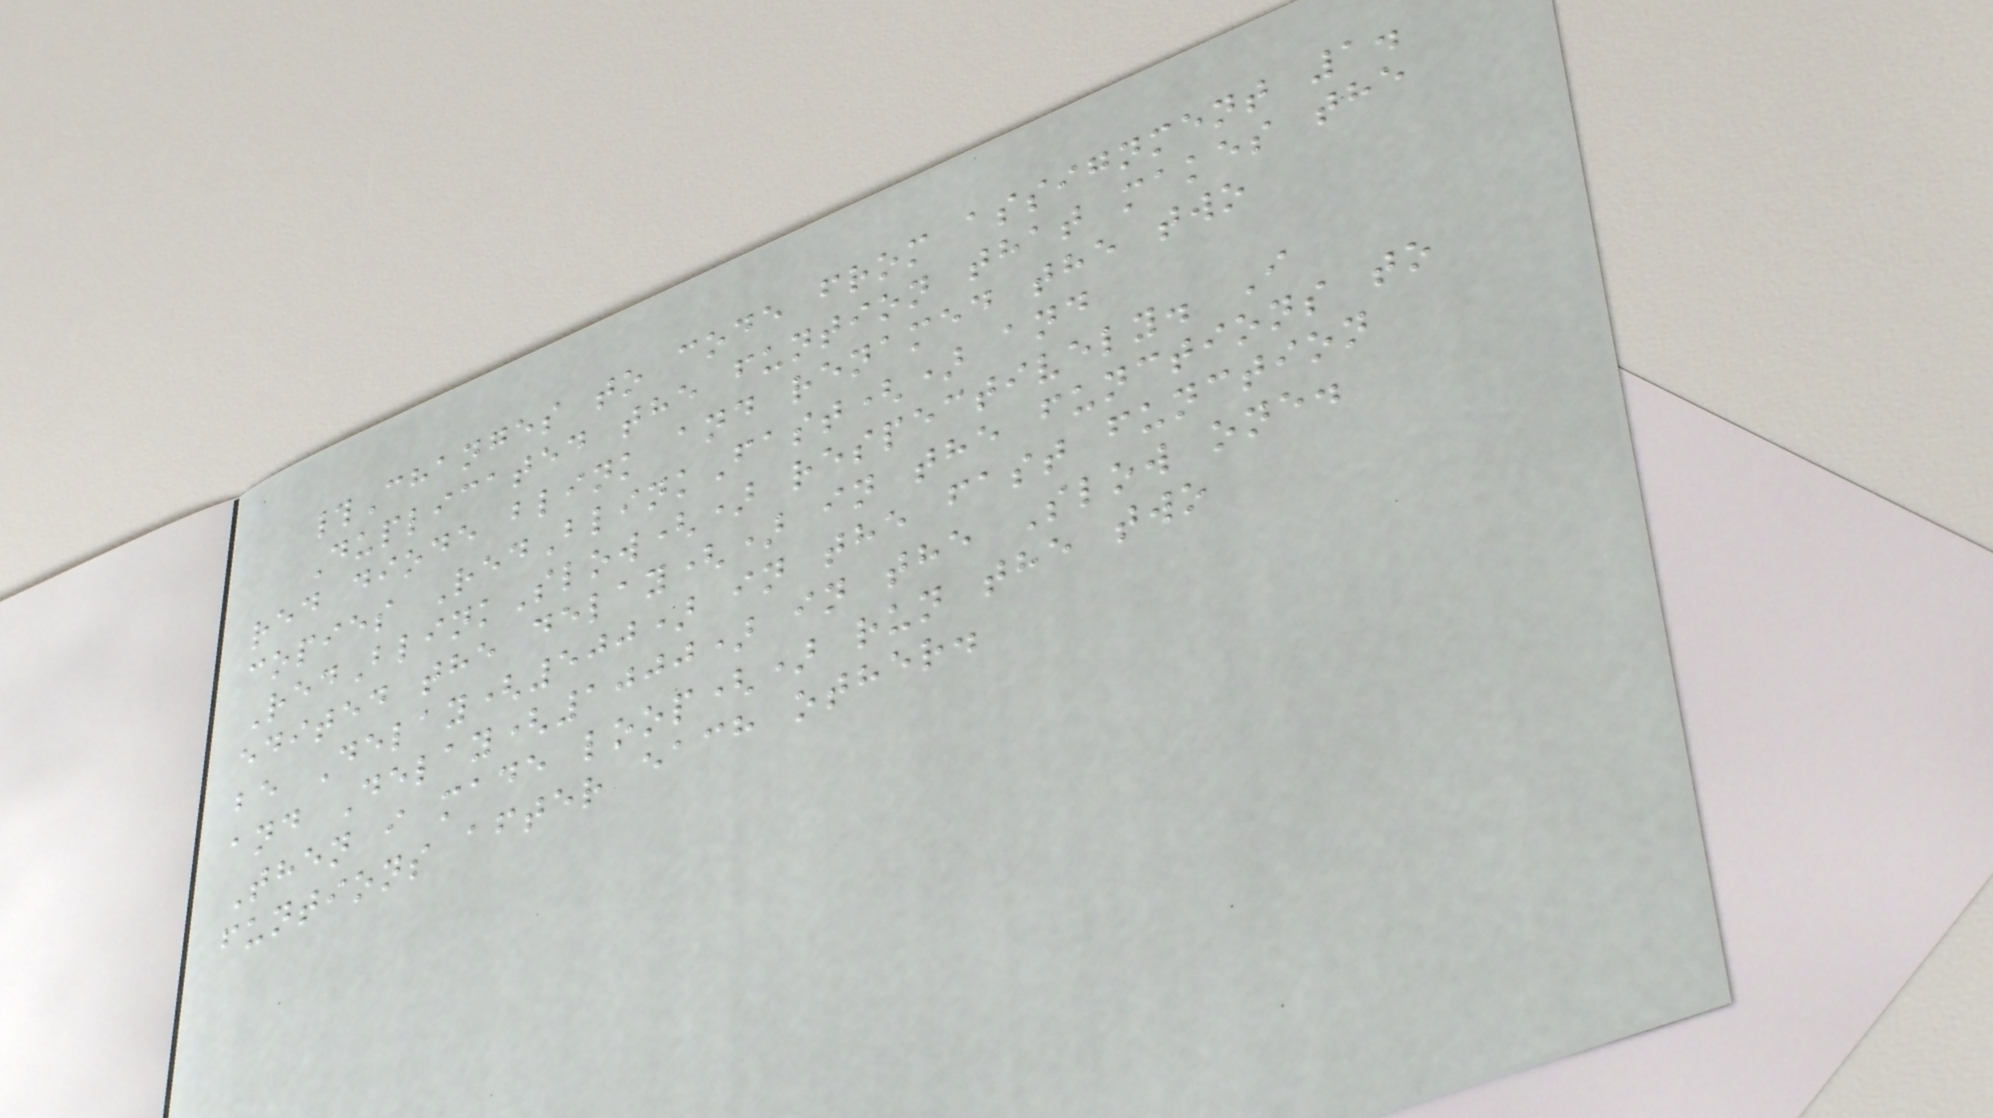#Changes to code from assignment 1.
Duplicated the funtion that makes the
red diode blink and renamed the two
copies RedBlinkFast() and
RedBlinkSlow() respectively. I
edited the delay() in the functions to
be Delay(500) in the fast function
and Delay(1000) in the Slow one.
Then i made loop() run the two
funtions after each other.
